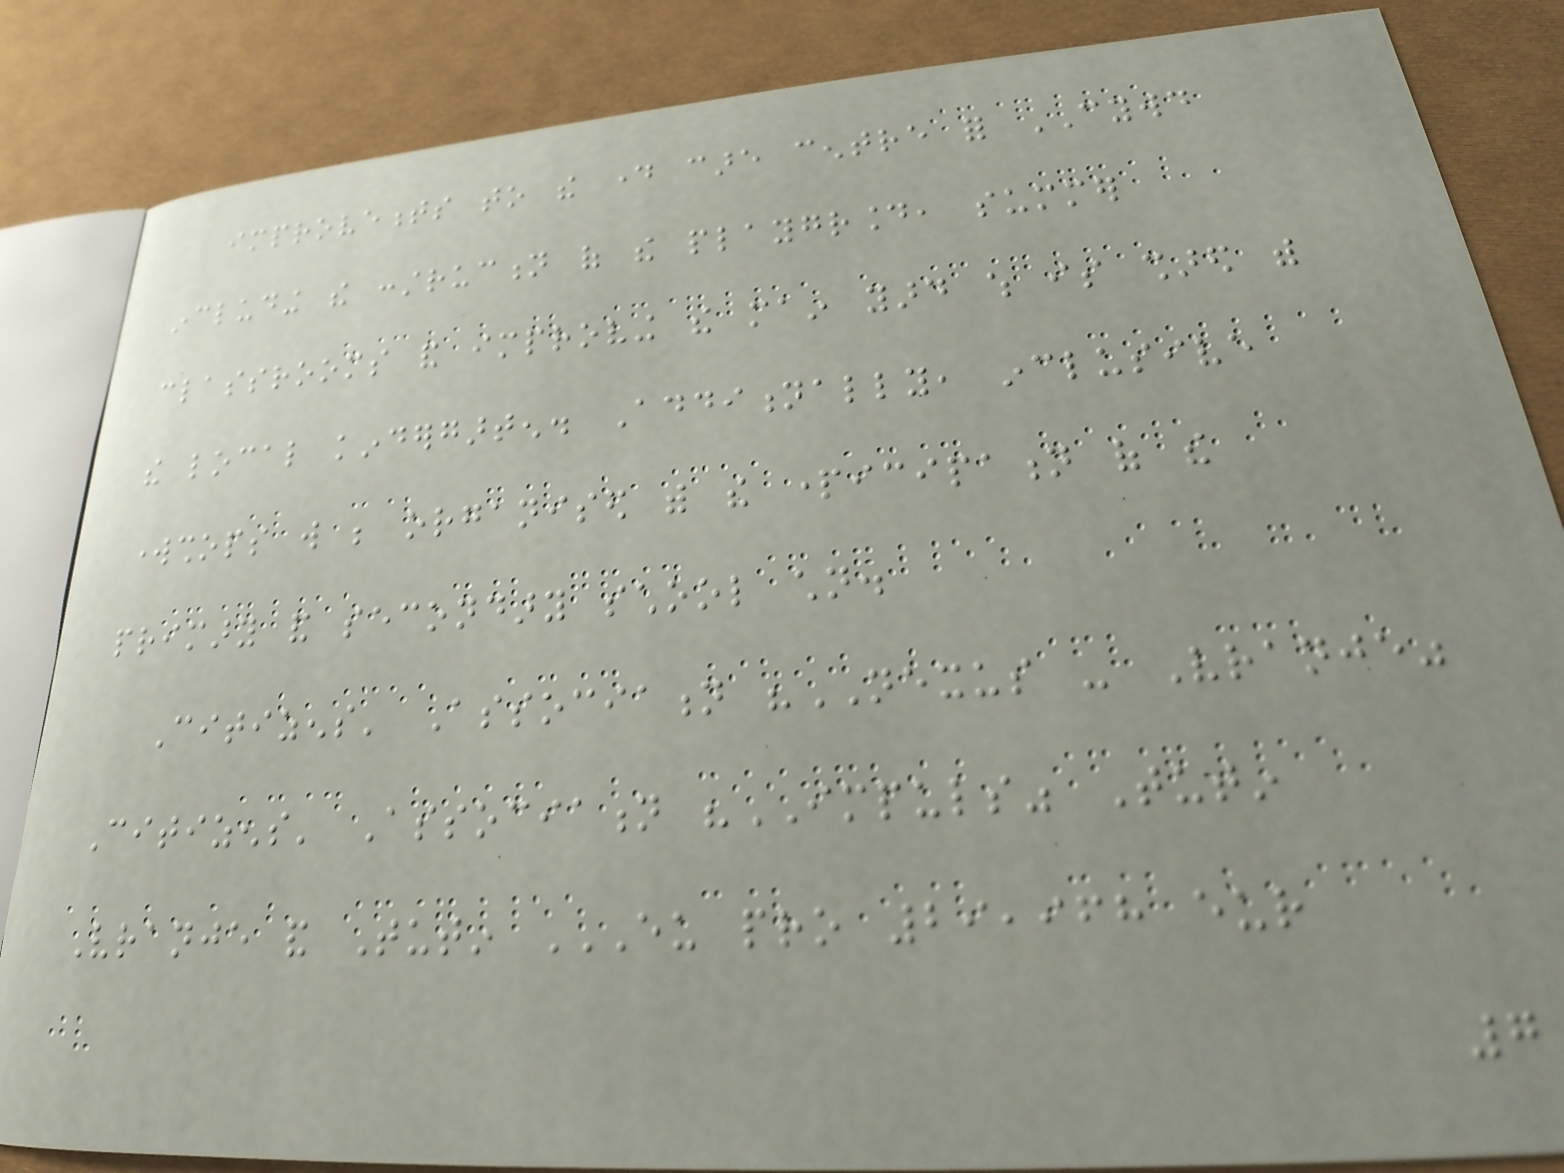improvements to the day care centre for CYWD
including the construction of the playground, summer
classrooms and improving the main yard which is shared with
the local kindergarten. Additionally, inclusive
workshops will be organised with the participation of the
primary and secondary school children.
Citizens' Association "NEXUS - Vranje"
Citizens' Association "IMPULS" Tutin
Vranje and Tutin EU PRO 29,968 EUR
7
